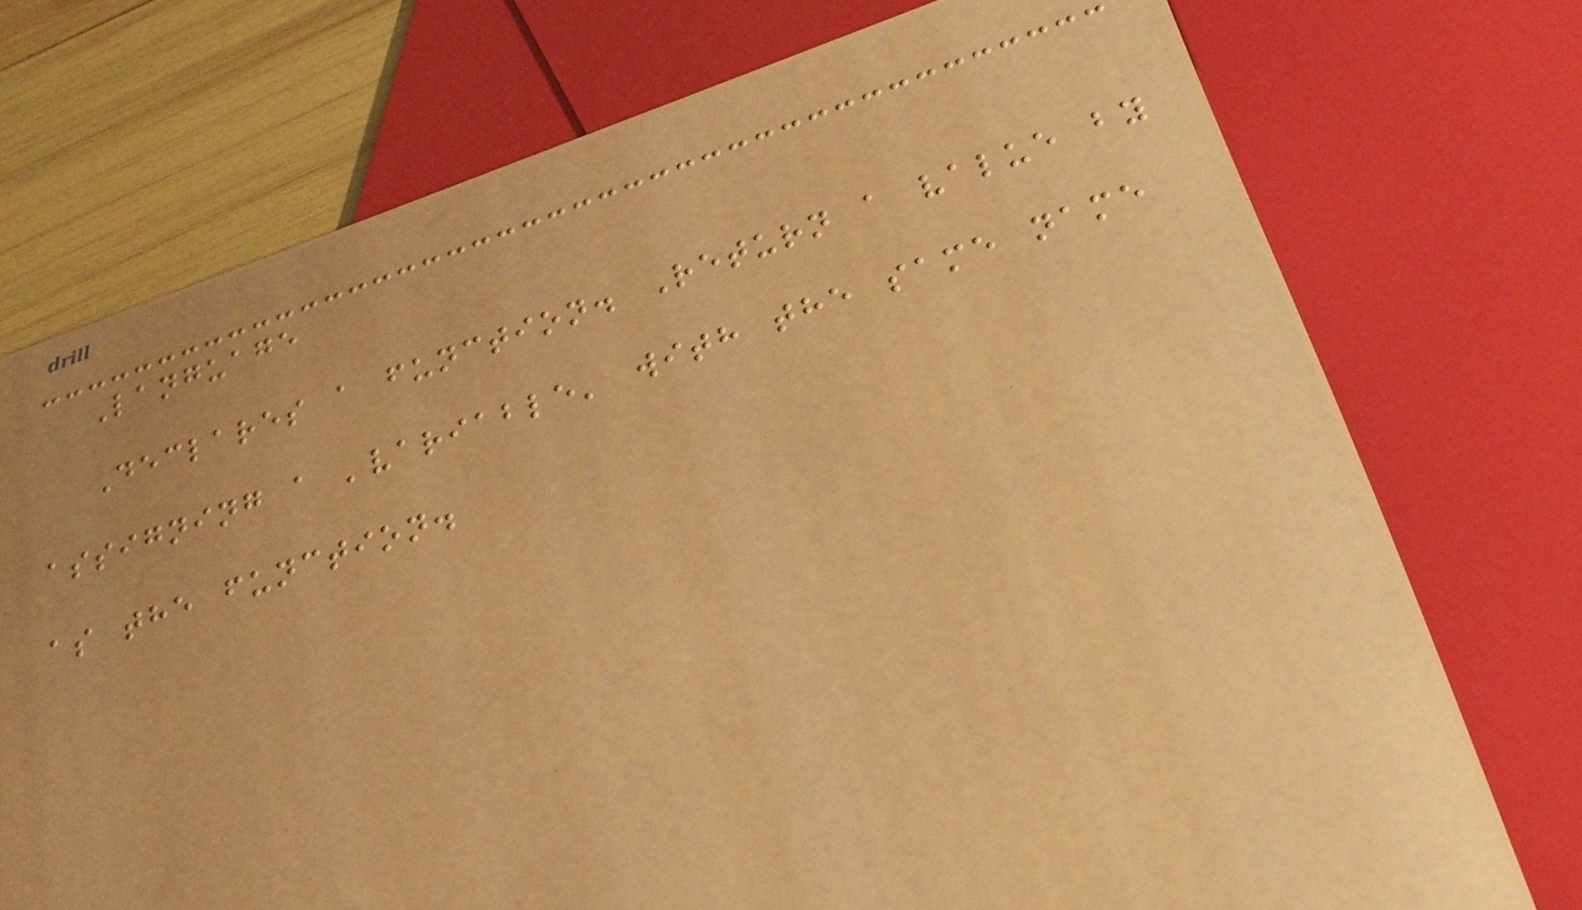Language
Declares a function. Return a value by
assigning a 'variable' with the same name
as the function.
